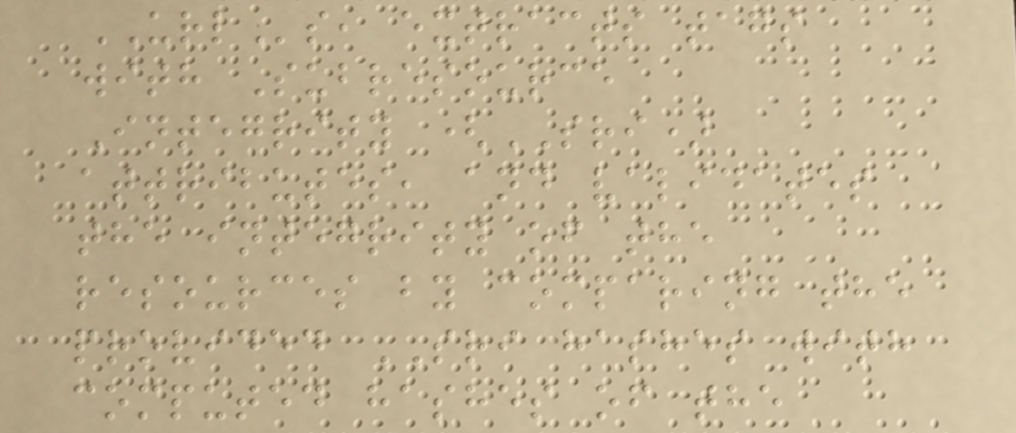URLs, extracts tags
with Subresource
Integrity (SRI)
attributes, and validates
the integrity of the
resources by comparing the
provided SRI hashes with
computed hashes of the
